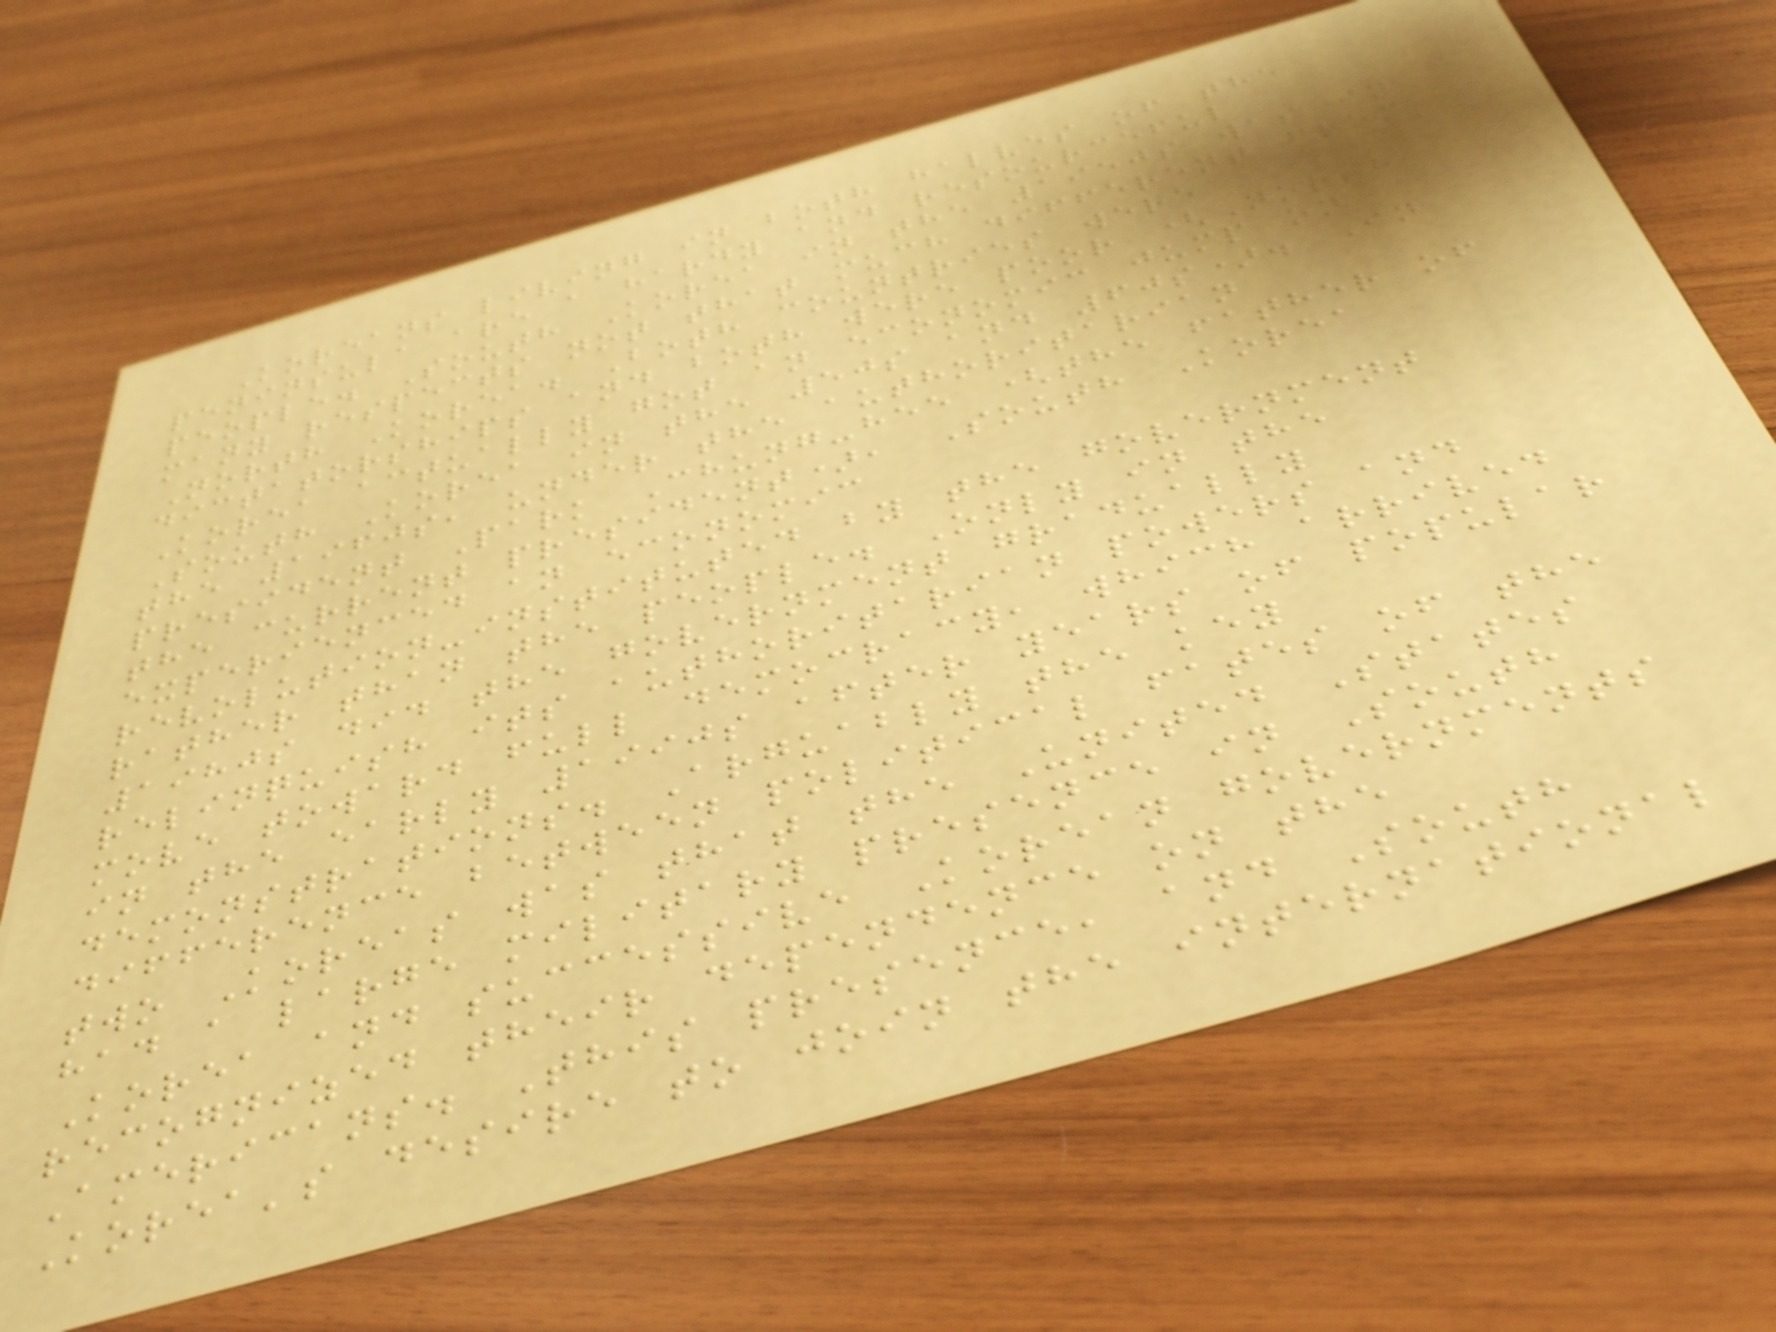Koreans living in both halves of the
peninsula are a hardy and resourceful
people. South Korea in the 1950s was in
many respects not that much different from
North Korea. Both countries were
dictatorships and both were poor (North
Korea actually got an economic jump on
South Korea in the 50s and 60s). In
the 1960s, under the authoritarian
president Park Chung-hee (the father of
the current president), South Korea
experienced an economic
revolution-instituted by the government
rather than the people. Only in the
1980s did the government gradually
relinquish its authoritarian powers and
move toward full democracy, which arrived
in the early 1990s after years of popular
demonstrations. Arguably the key
difference between political fates of the
two Koreas was that the United States
had a large military presence in South
Korea and successive Korean governments
recognized their dependence on the
Americans. This presence, and South
Korea's desire to join the international
